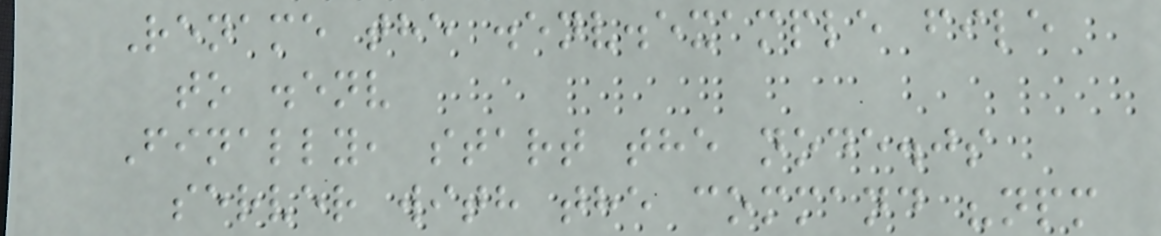Rename the .env.example file
to .env
Finally, start the node.js
server with the command "npm
